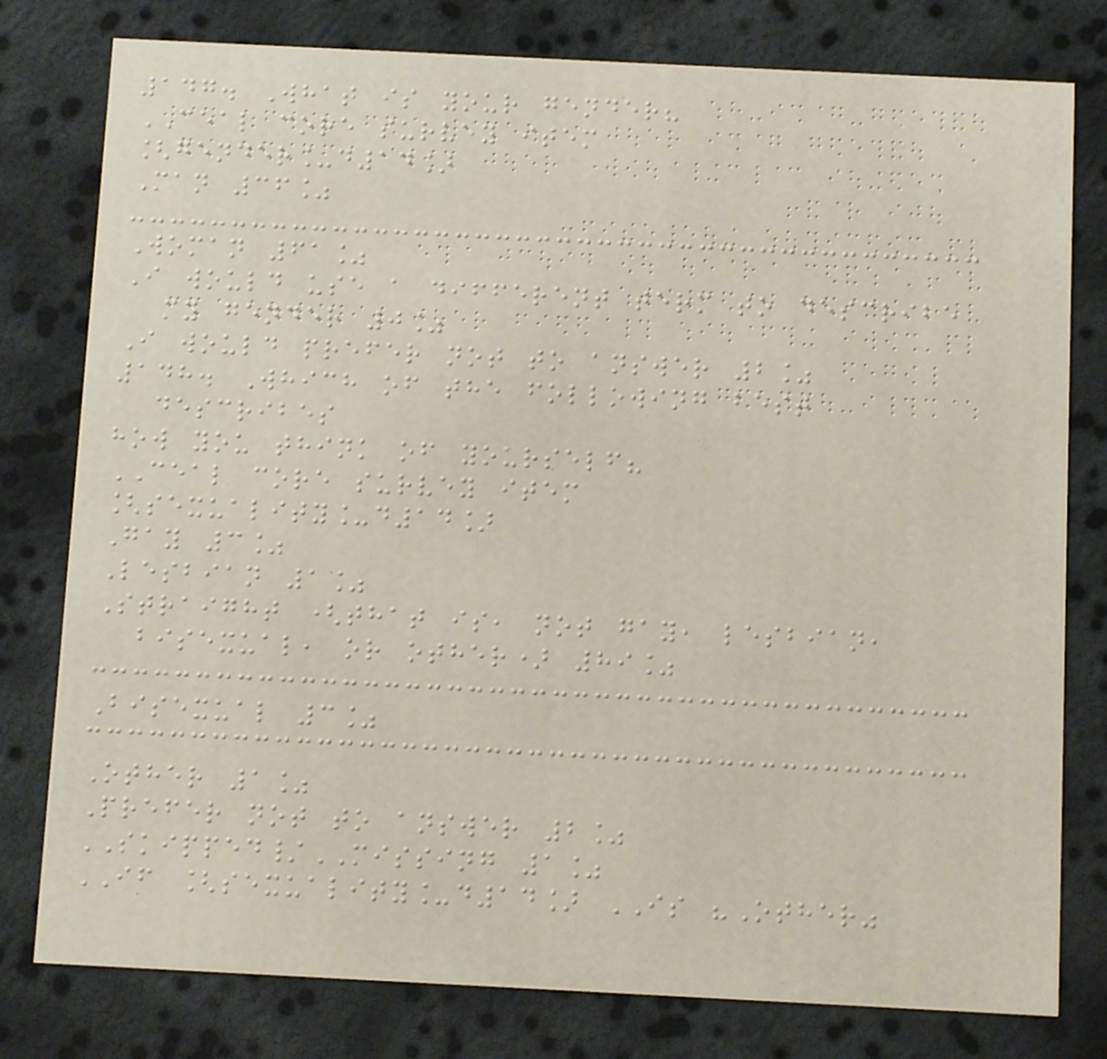147. What is your gender?
CEAL core survey item
[gender_d14]
Man 36%
Woman 61%
I would use a different term to describe
my gender 0%
I would prefer not to answer 2%
148. Which of the following best
describes
how you think of yourself?
CEAL core survey item
[sexuality_d14]
Gay 3%
Lesbian 1%
Straight (that is, not gay, lesbian,
bisexual, or other) 89%
Bisexual 3%
Other 1%
Prefer not to answer 2%
SKIPPED/MISSING 1%
IF [sexuality_d14] IS "Other"
